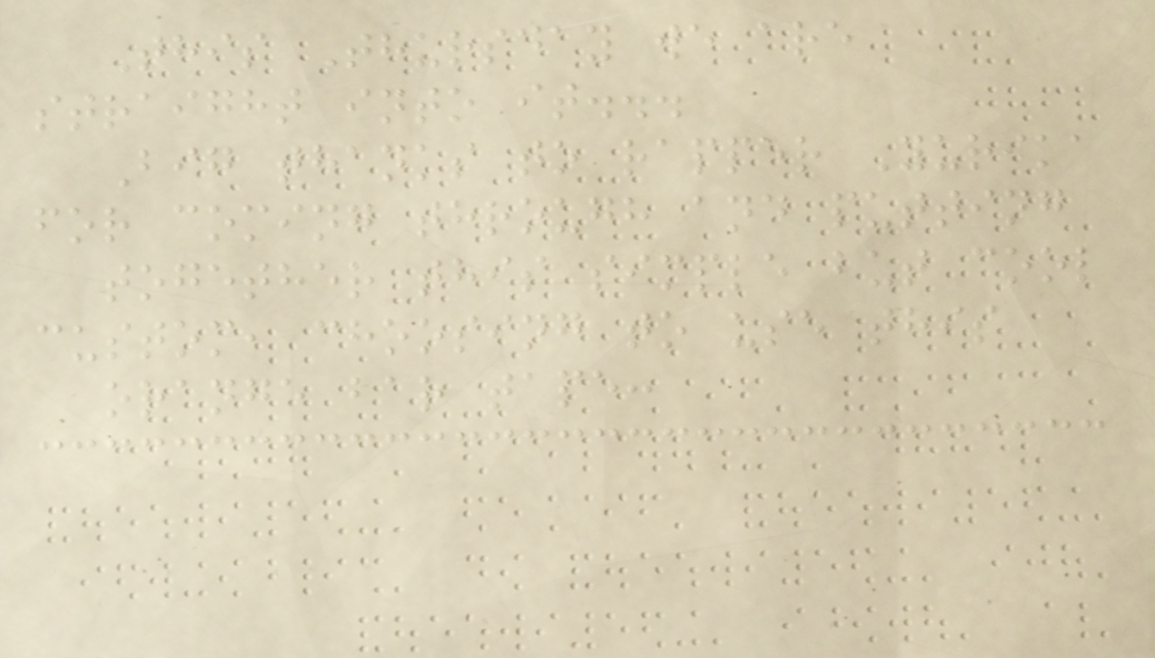This Thursday we are
straight into it...
Big thanks to rapper Yurika
for coming through and putting
together this simple but cool
custom, choosing to use this
orange bar tape:
